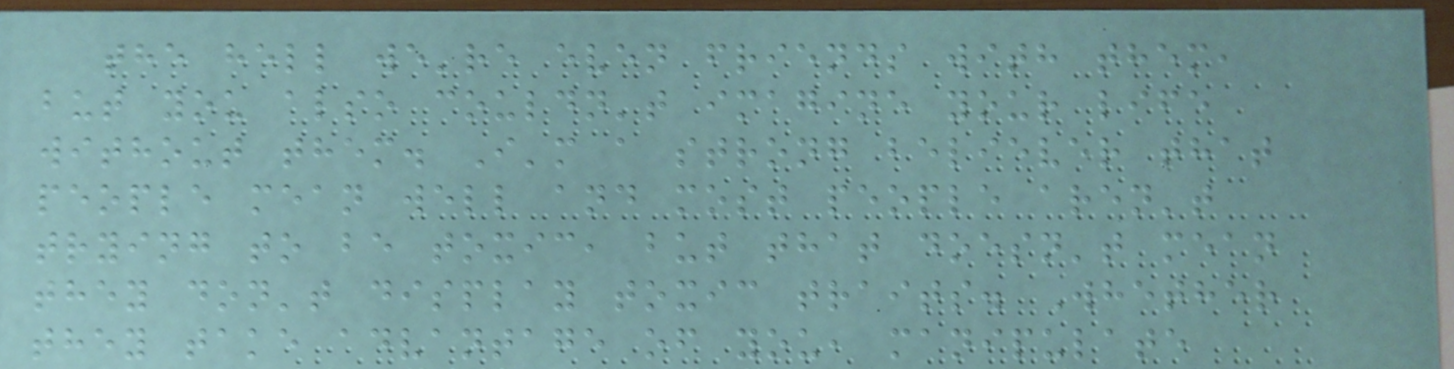the hell we're even friends with them,
but you also couldn't imagine your life
without them. I'm a strong believer that
people mean well and most people aren't
trying to be toxic, but that doesn't mean
they don't display toxic traits. Whether
they take advantage of you, manipulate
